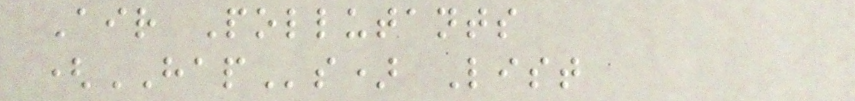Air Pollutants
(HAPs) List
